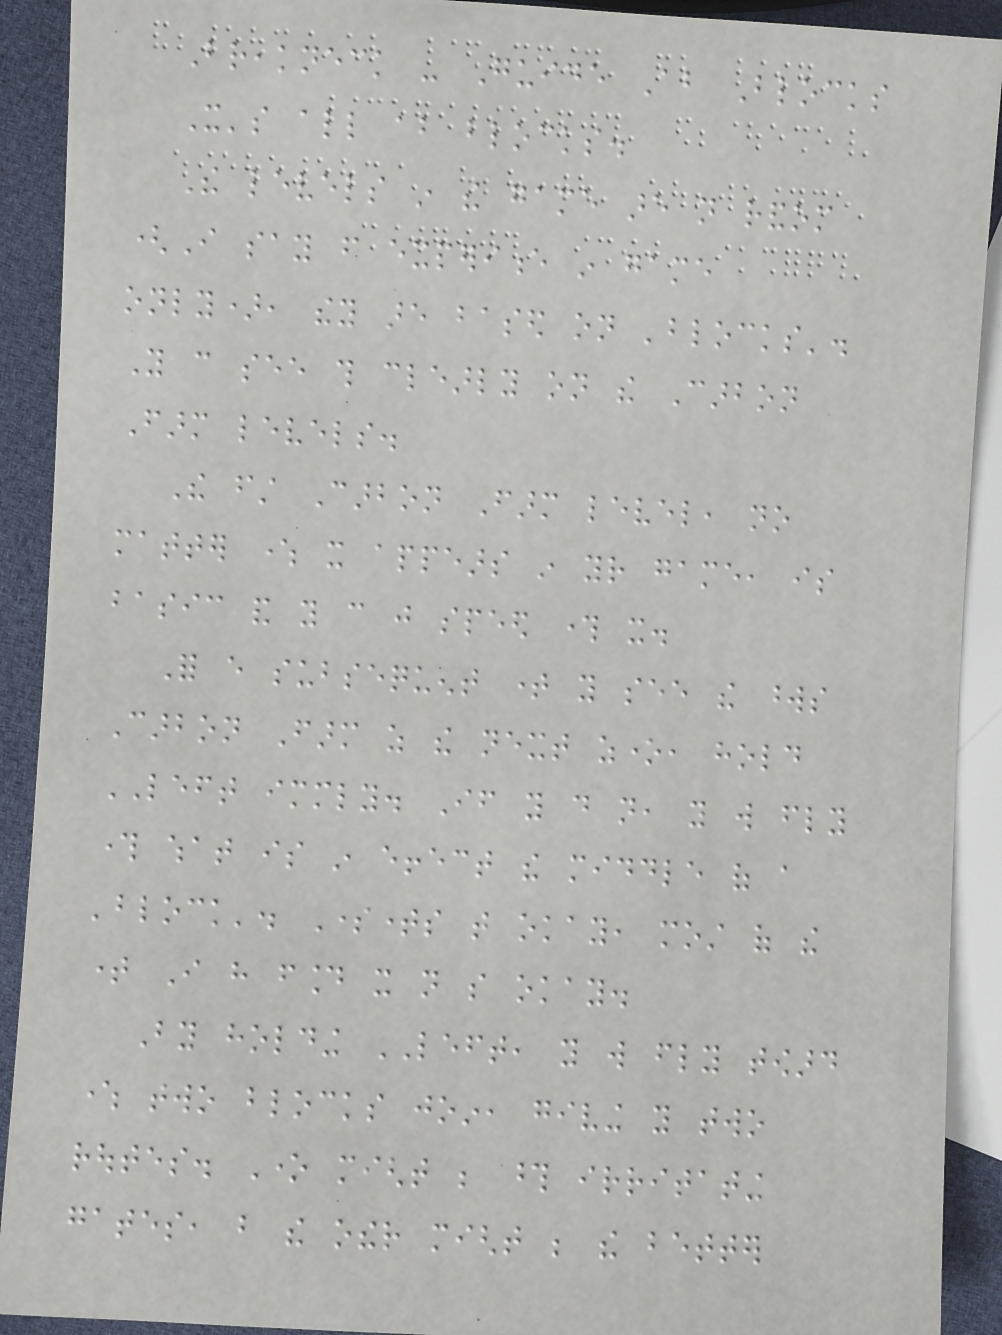Breakneck - Guide About Blocks
It's all about blocks.
The levels in the game are not random
(I say from experience in game
only), they are based on 'blocks'.
You can see this clearly on the Carbon
Farm levels.
The first Carbon Farm level, no
matter where it appears in your game, is
basic and you can just speed through it.
For every subsequent time you see the words
Carbon Farm as the next zone, hold
LEFT immediately. If you do not, you will fly
through what is in effect the middle of a
'block'. Sometimes that okay, most of the
time I have found it not so okay.
By holding LEFT, you will fly toward
where two blocks join, giving you two
routes. One might be those irritating
gates, but the other might be the better
